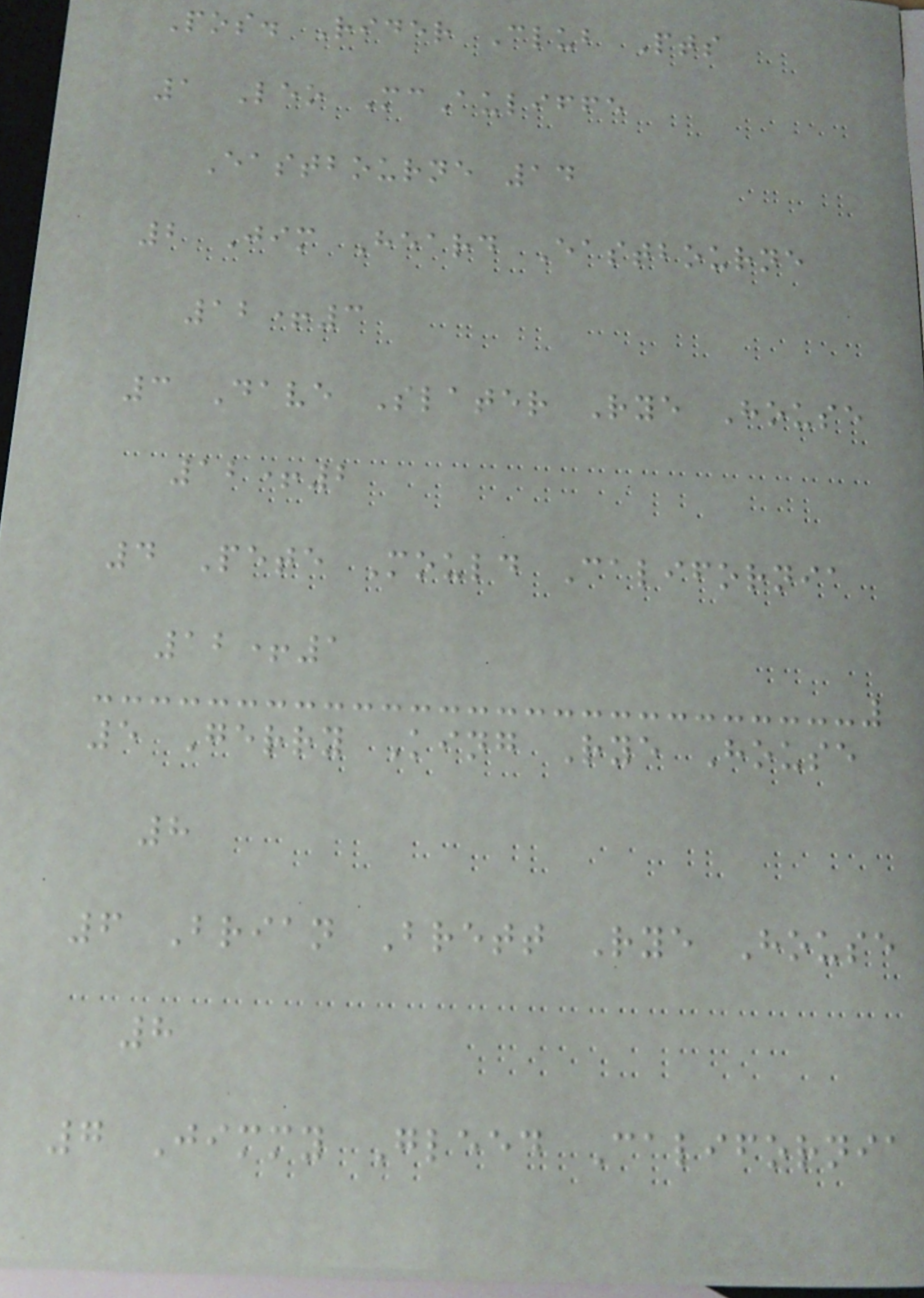Pos. Rider Club Pts
1 Leo McAuliffe
Eastbourne 14
2 Jim Heard Eastbourne
12+3
3 Dave Slater Rye House
12+2
4 Pete Mould California
12+1
5 Gerry King Rye House
8
6 Brian Brett Rye House
8
7 Jimmy Gleed California
